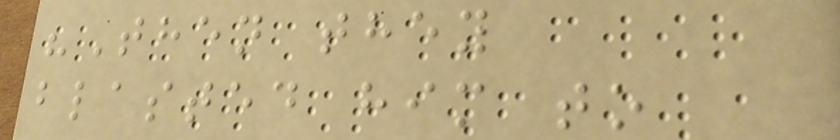"Then they
blasted him to
